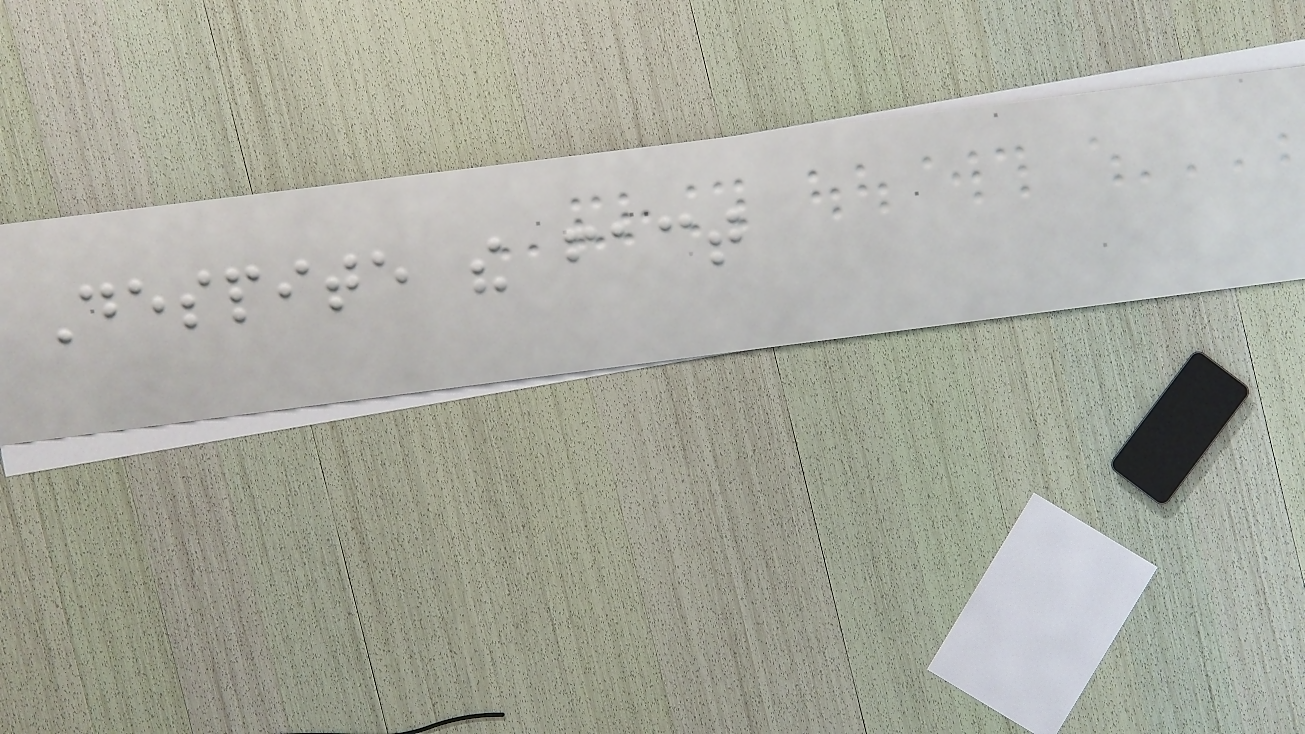Despite the fact
